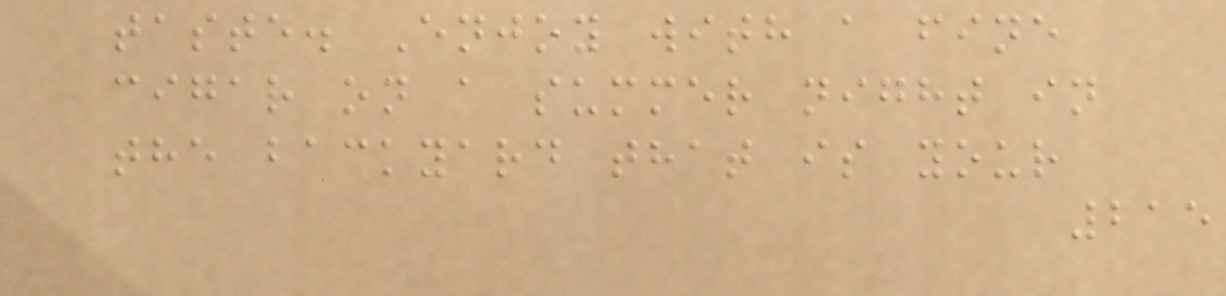taste. Enjoy with a fine
cigar on a summer night in
the backyard that is your
215
